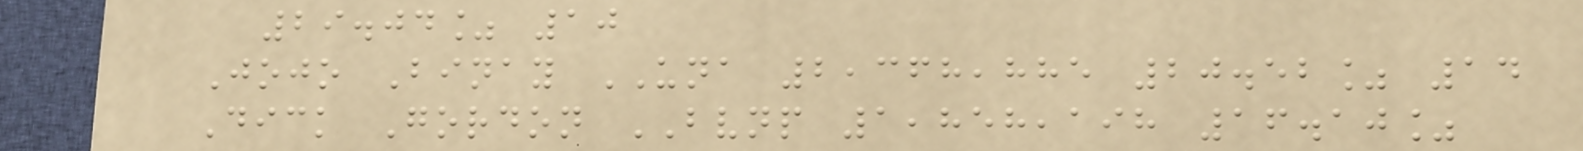29.04% 10
Jojo Binay UNA 2,368,885 20.52% 14
Dick Gordon BVNP 1,858,198 16.10%
